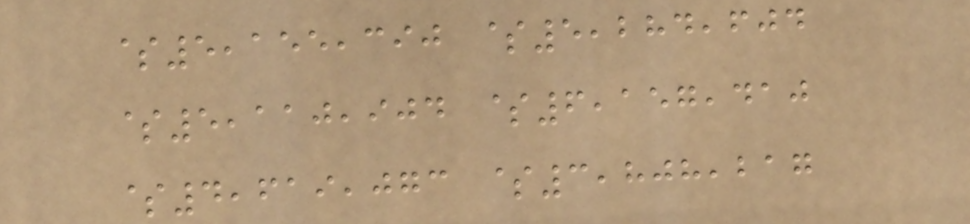$5,155,390 $5,284,604
$5,110,904 $6,157,410
$4,619,073 $3,808,217
